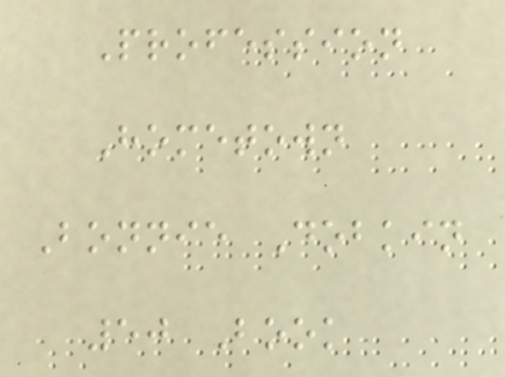Profession
Hometown
Bonnie Dobkin
50 Book
